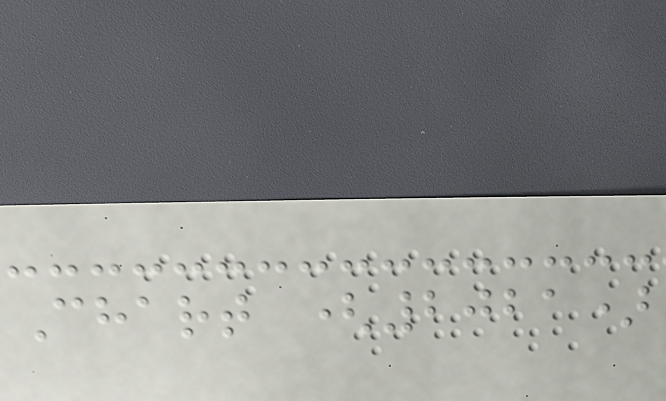Chart (2021)
